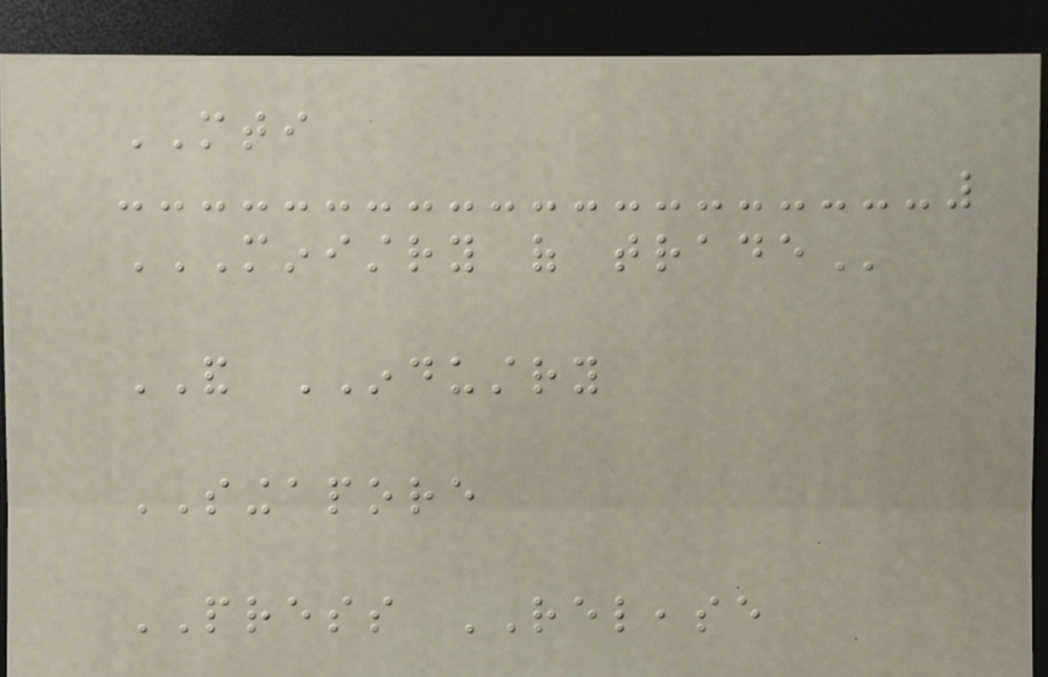MTI
MINISTRY OF TRADE
AND INDUSTRY
SINGAPORE
PRESS RELEASE
